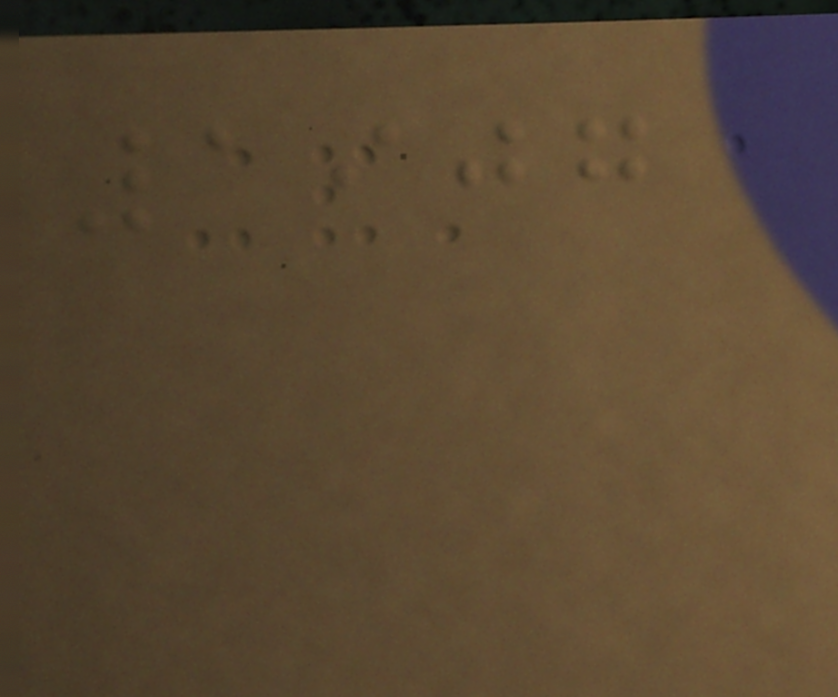1907
